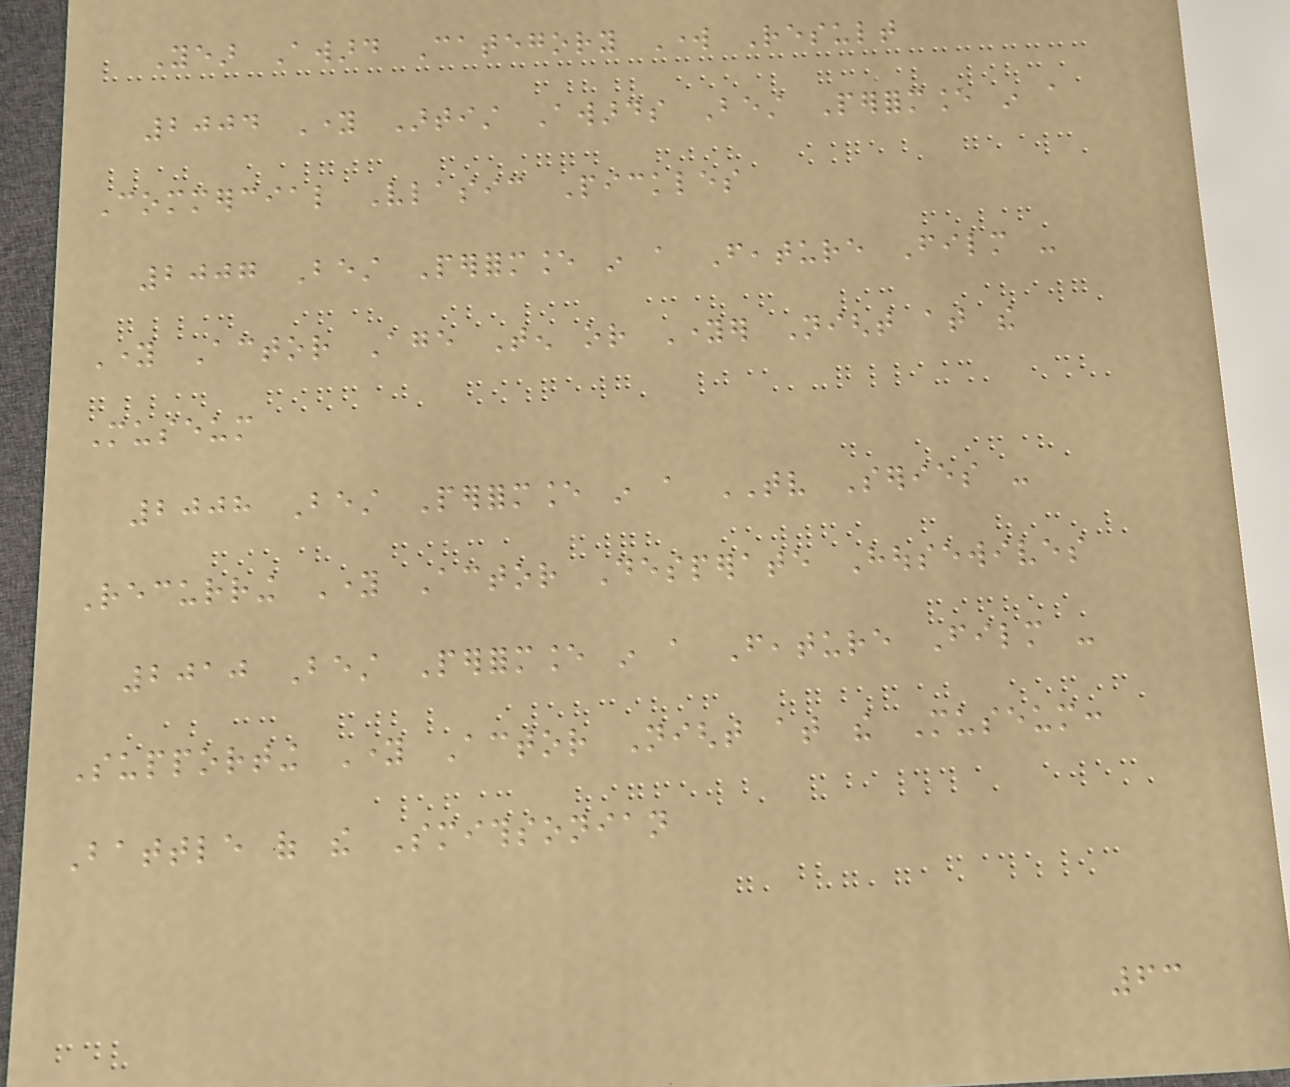Year Award Category Work Result
2004 Young Artist Awards Best Performance in a
Commercial Vlasic Pickles
2007 Best Performance in a Feature Film -
Young Actor Age Ten or Younger Night at the
Museum
2008 Best Performance in a TV Series -
Recurring Young Actor Desperate Housewives
2010 Best Performance in a Feature Film -
Supporting Young Actor Night at the Museum:
Battle of the Smithsonian
63
